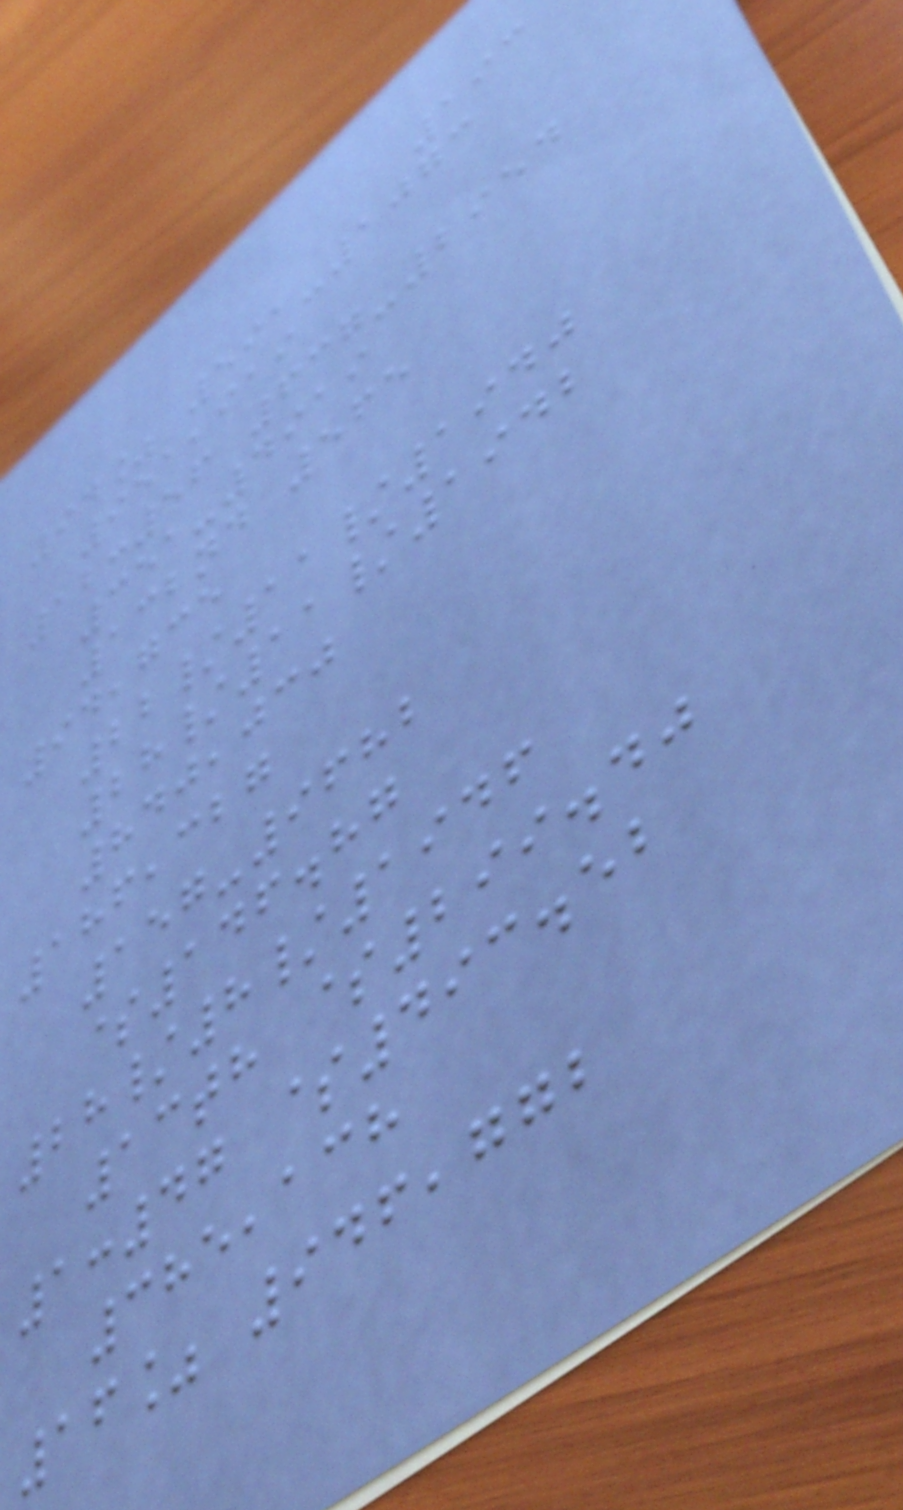193
94% 591-1073
951,919
12:56 637-2954
351-4919
132nd 565
94,735
22/11/1940
28/11/1942
840,030
186,327
157-9682
$146.87
28/8/1946
13th $299.40
1:47 $493.52
385,138
16% 946,772
